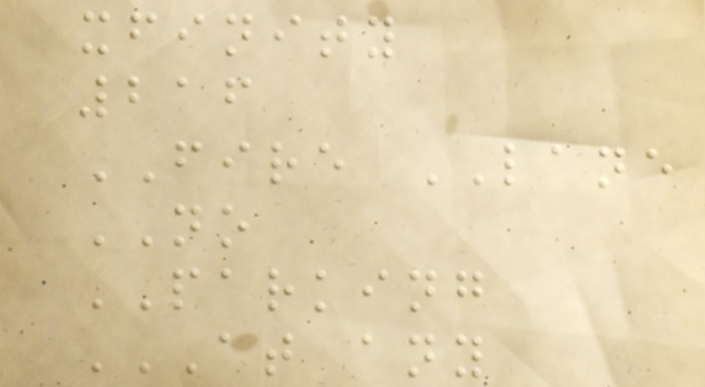xfinity
216
FIRE LANE
NO
PARKING
AT ANY
